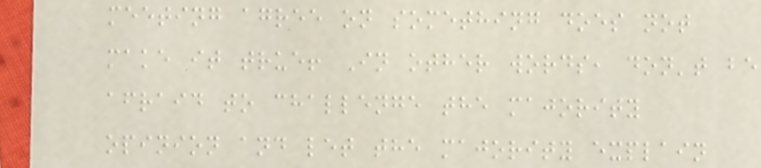meeting agree on something does not
make it true! In other words, don't be
afraid to challenge the majority
opinion and let the majority explain
